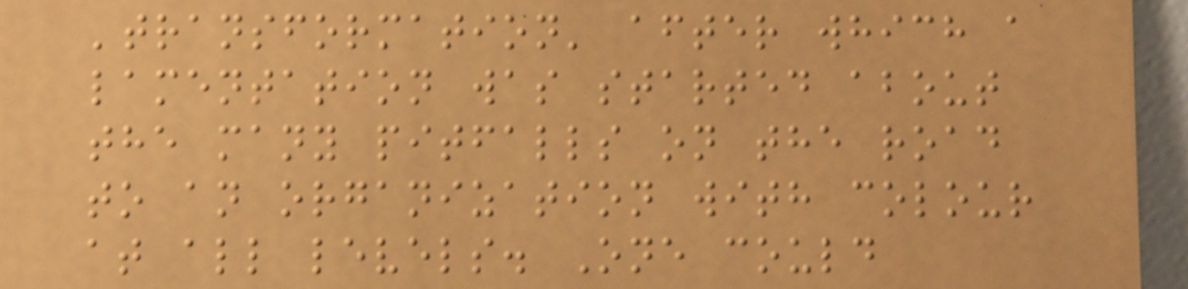'transformation' after which a
lamentation was started about
the many pitfalls on the road
to an organization with colour
at all levels. One could
